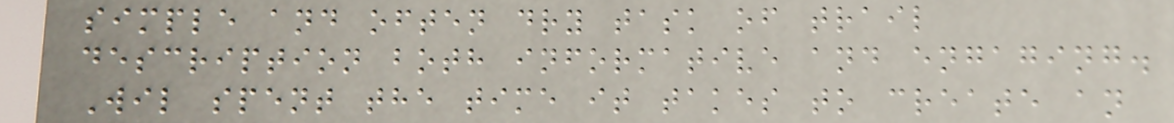simple and often dry task of trail
description both informative and engaging.
Wil spent the time it takes to create an
